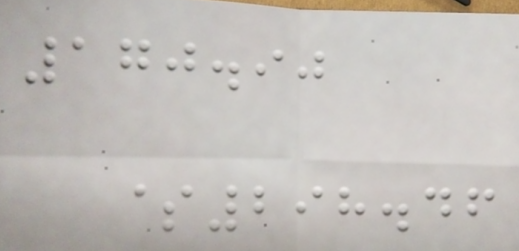170.90
$298.46
